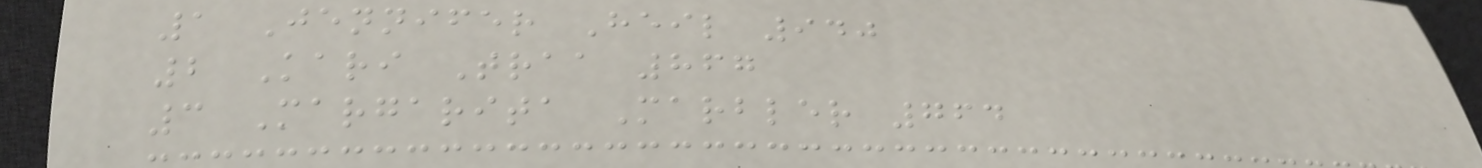1 Jennifer Heil 940
2 Kari Traa 867
3 Margarita Marbler 764
